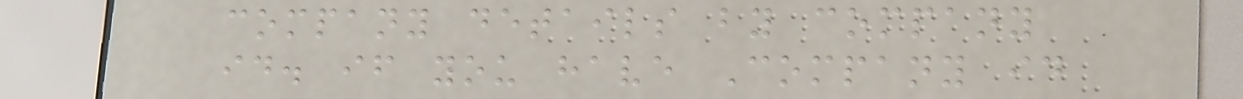company details by company
id. if you have Company id
